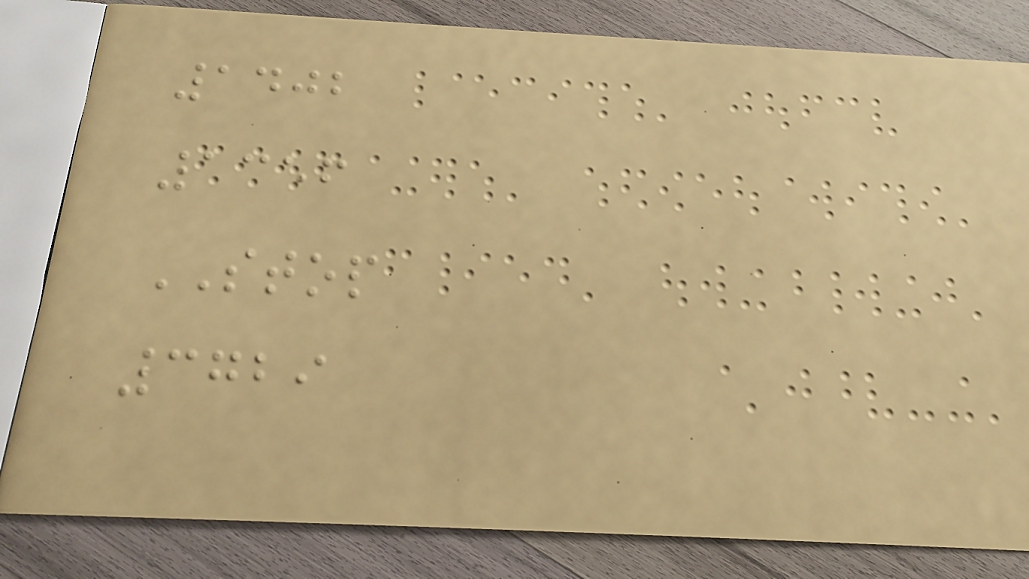1402
1356
STOP
3729
